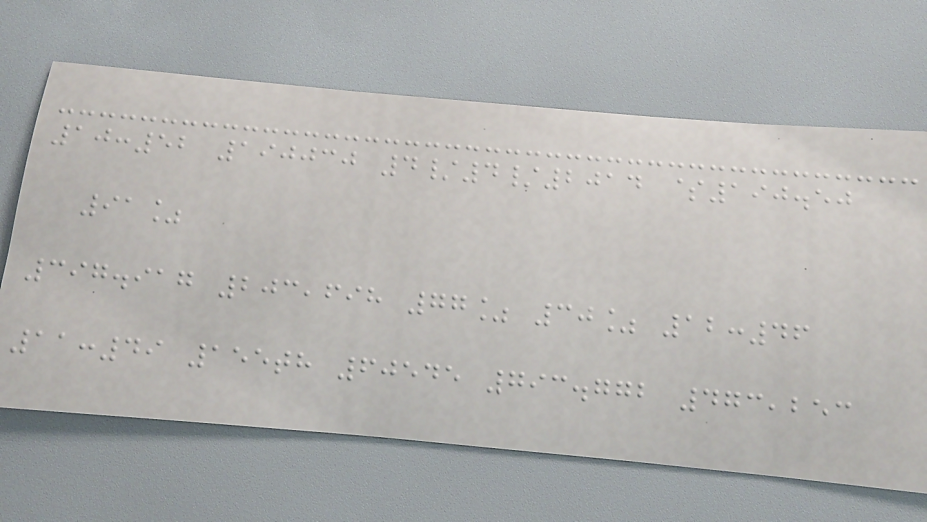10:52 190030 4/4/2014 $190.50
91%
397.917 203,698 77% 30% 12:46
11:49 155th 60545 793.772 473,253
